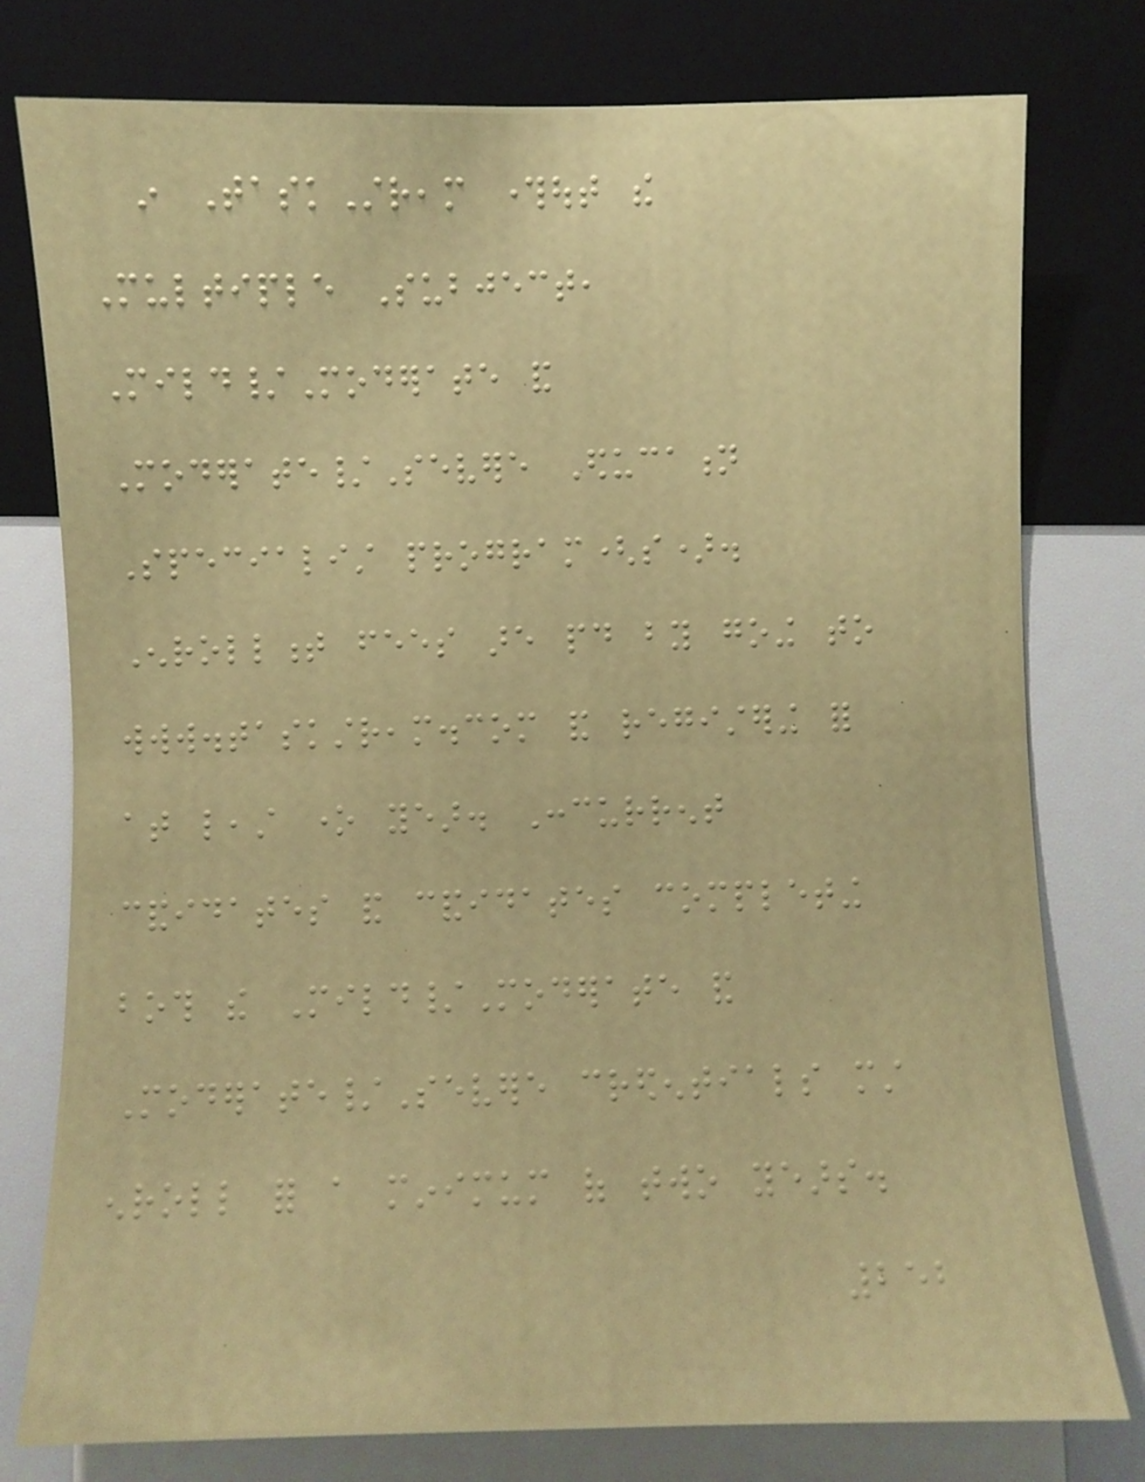in TaskStream throughout the
Multiple Subject,
Mild/Moderate and
Moderate/Severe Education
Specialist program(s).
Enrollment fees are paid by going to
www.taskstream.com and registering for
at least one year. Concurrent
candidates and candidates completing
both the Mild/Moderate and
Moderate/Severe credentials must
enroll for a minimum of two years.
252
